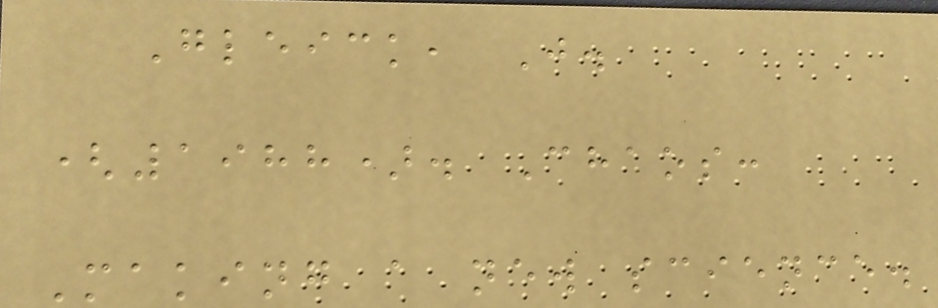Gleick, J.
(1988). Chaos:
Making a new science.
